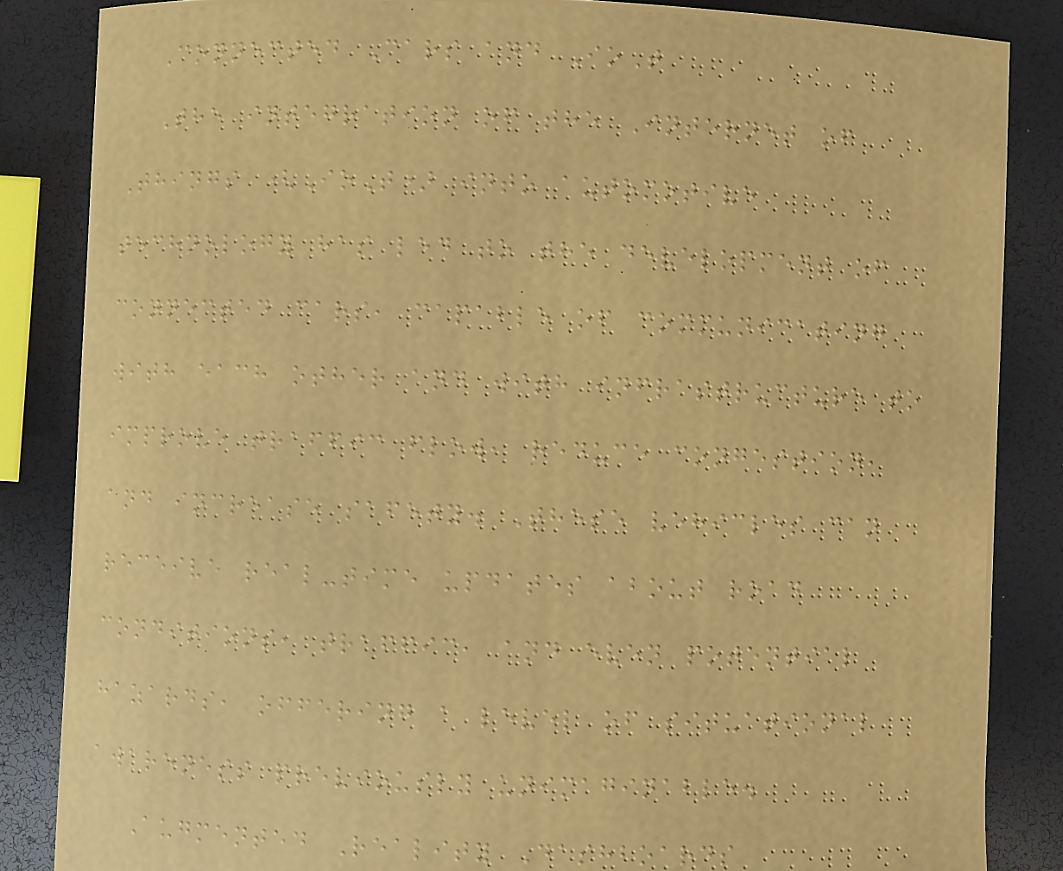Connected Cars and IoT
The integration of the Internet of
Things (IoT) into automotive
technology has led to the development of
connected cars, capable of communicating
with each other and with infrastructure to
improve traffic flow, reduce congestion,
and increase safety. These vehicles can
receive real-time updates about road
conditions, traffic, and even potential
hazards, offering a level of situational
awareness previously unimaginable.
Augmented Reality Dashboards
